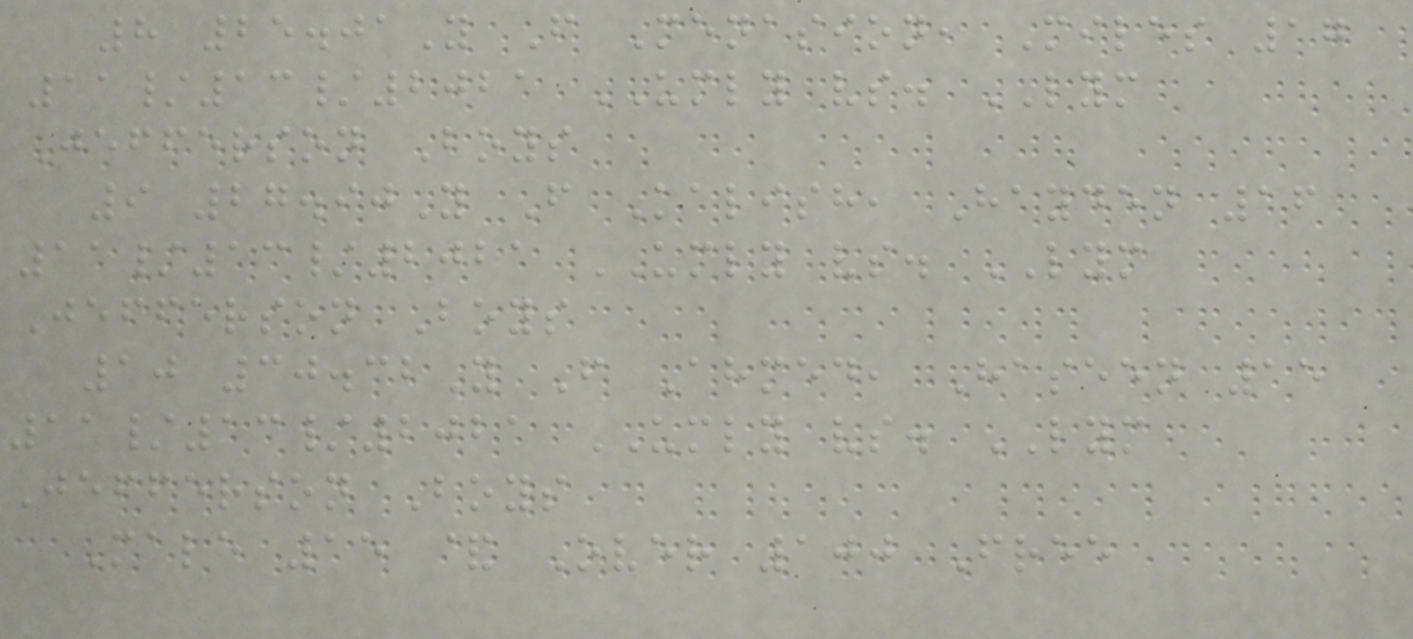8 25.01Y F Menasion, Miles 17
11/13/2021 UMLY vs. LYM
Jefferson Boys
9 27.90Y F Kalish, Hayden 16
11/13/2021 UMLY vs. LYM
Jefferson Boys
10 30.32Y F Ahmed, Haseen 15
11/13/2021 UMLY vs. LYM
Jefferson Boys
Male 15 & Over 100 Free
